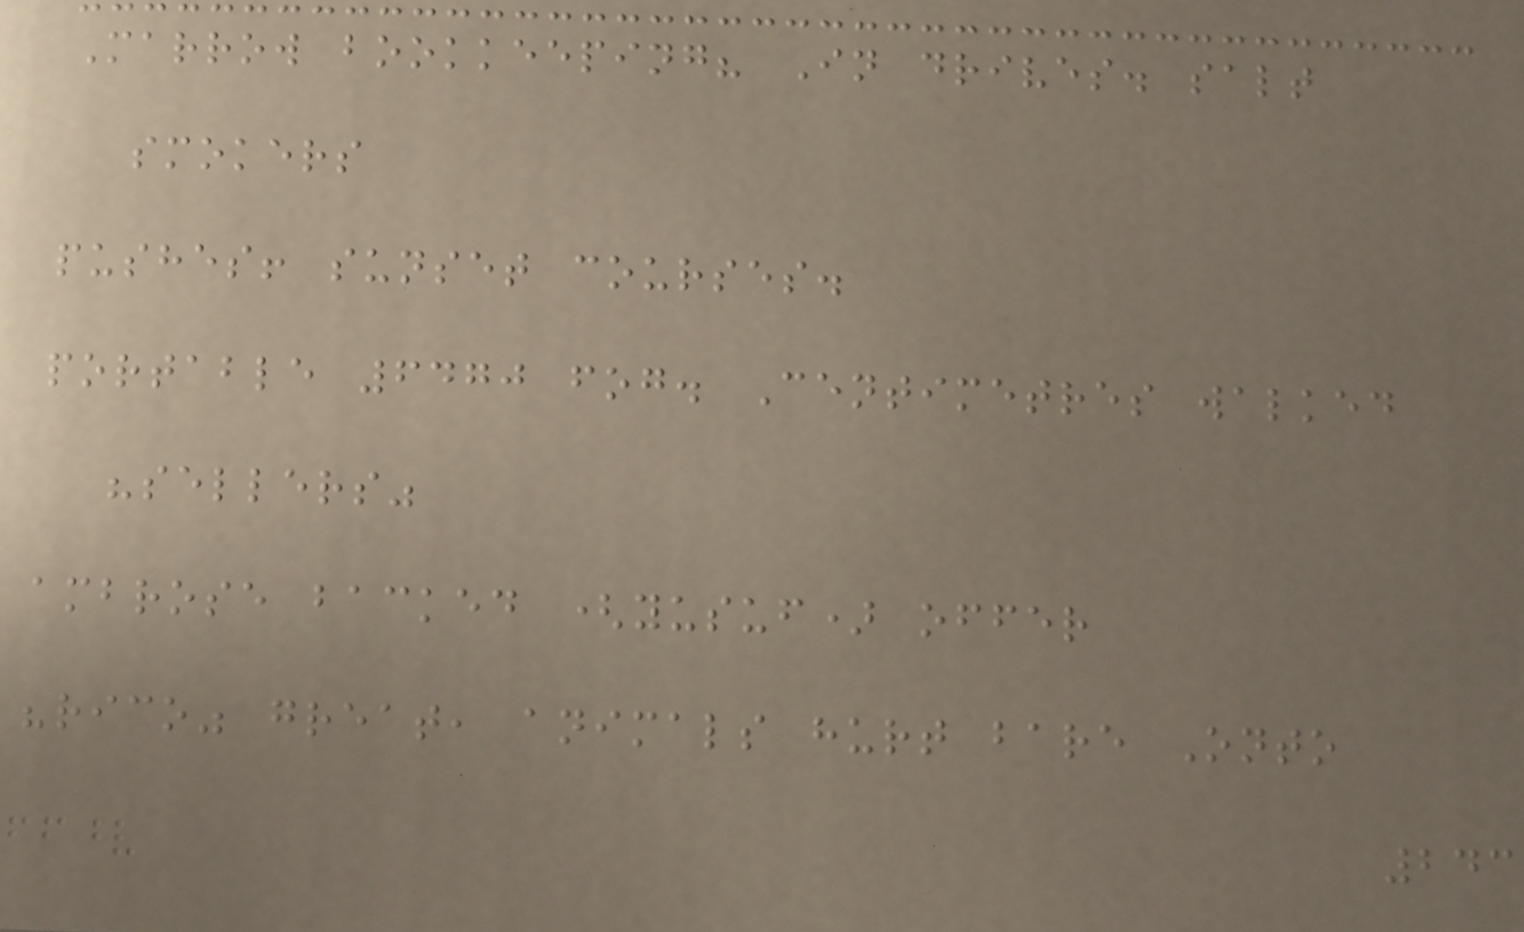Marrow bookkeeping? In drives. salt
smokers
pushes! sunset courses.
portable 6470 fog. Centimetres walked
"sellers"
ambrose backed (yusuf) offer
"rico" great, animals hurt bare Onto
243
